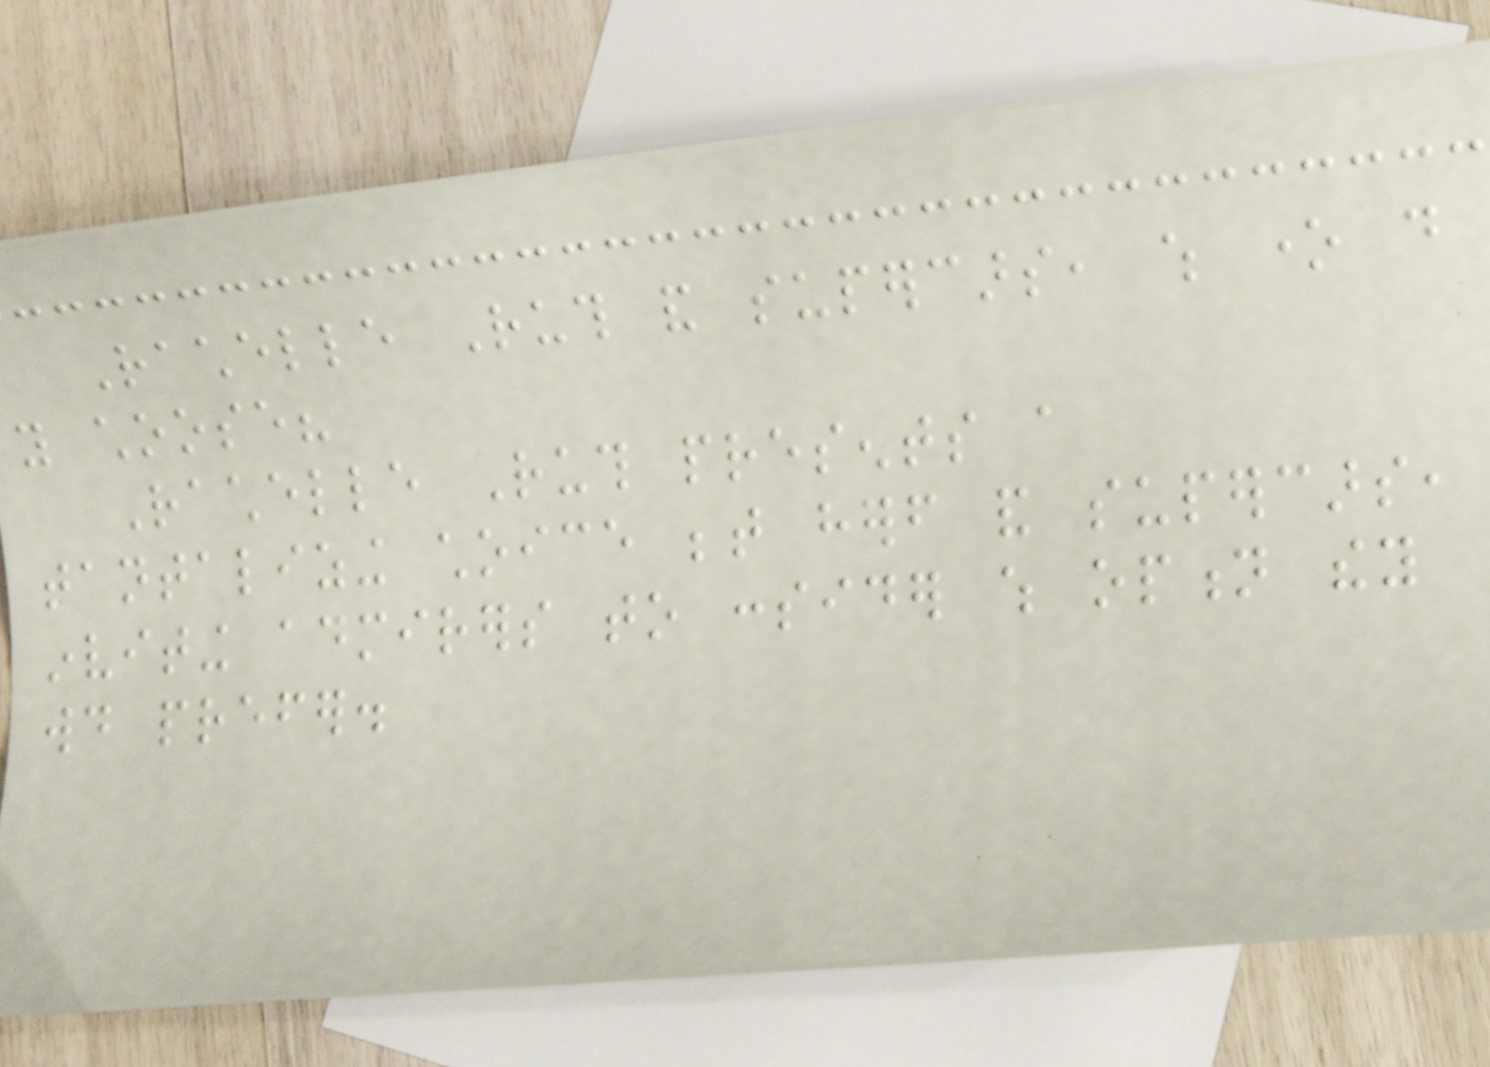Rachelle Ruth and supercars, which one do
you choose?
Rachelle Ruth presents a
tantalizing choice between herself and supercars,
inviting admirers to consider which option they
would prefer.
